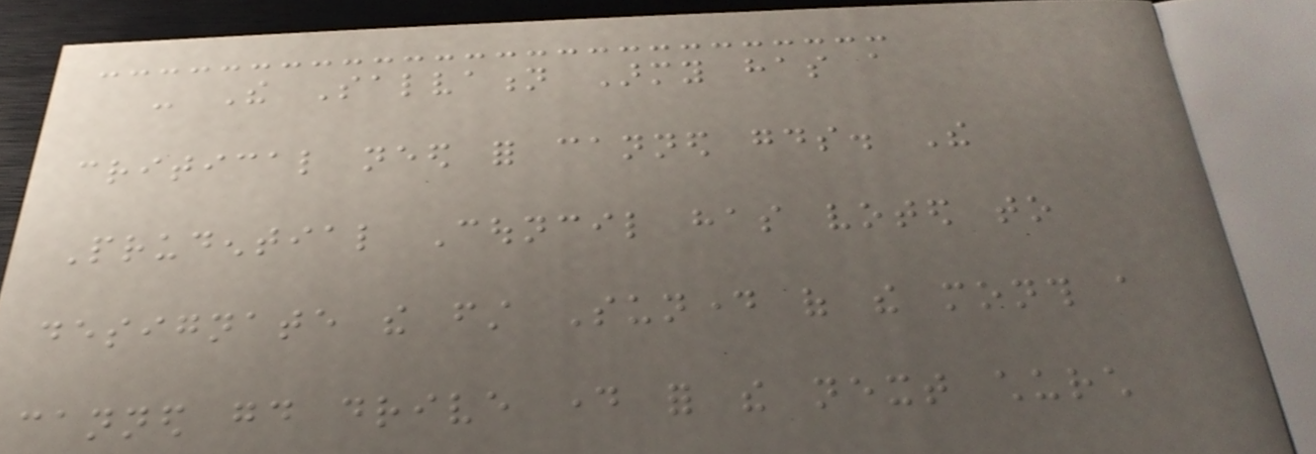- The Salvation Army has a
critical need for canned goods. The
Prudential Council has voted to
designate the first Sunday of the month a
canned good drive day for the next church
